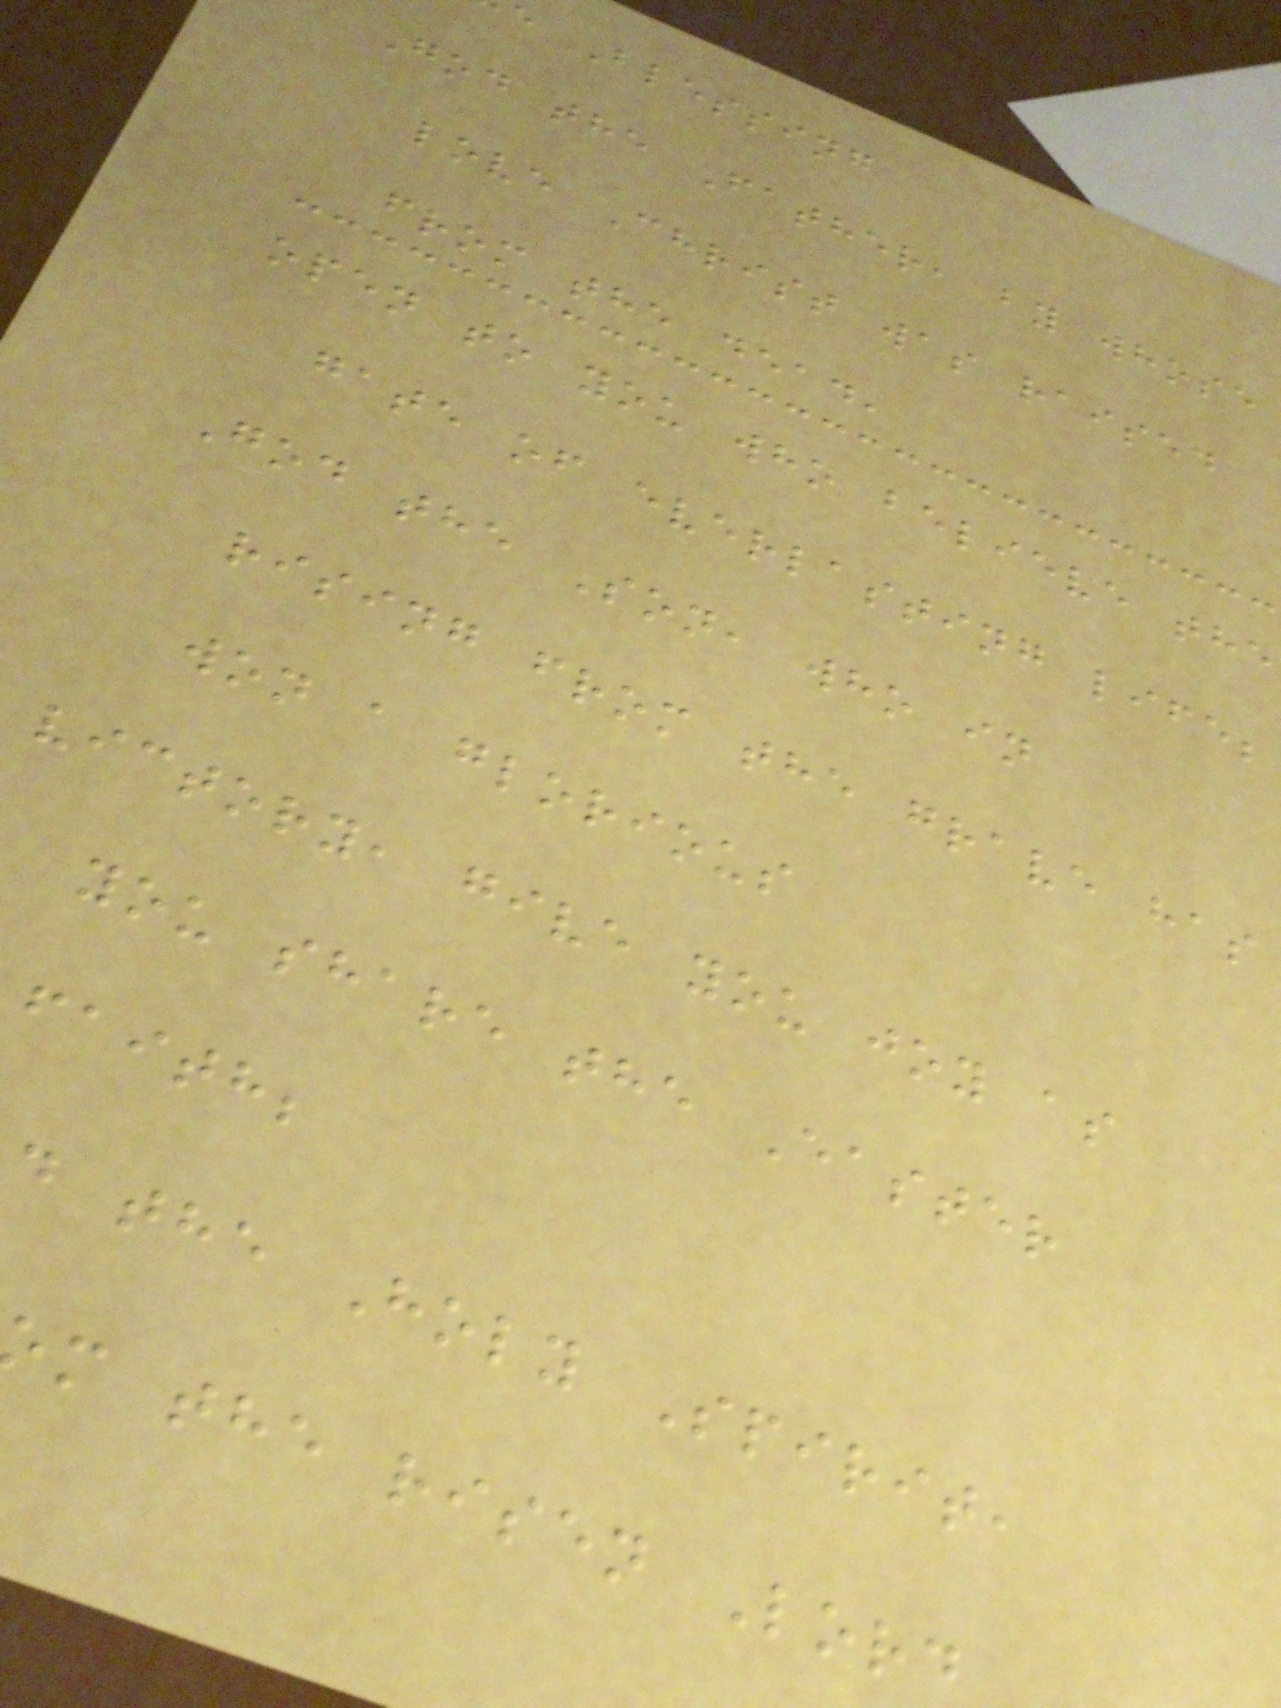e Blessing
God the Father, by whose
love Christ was raised
from the dead,
open to you who believe the
gate of everlasting life;
God the Son, who in
rising from the grave has
won a glorious
victory, give you joy as
you share the Easter
faith;
d the Holy Spirit,
m the risen Lord
